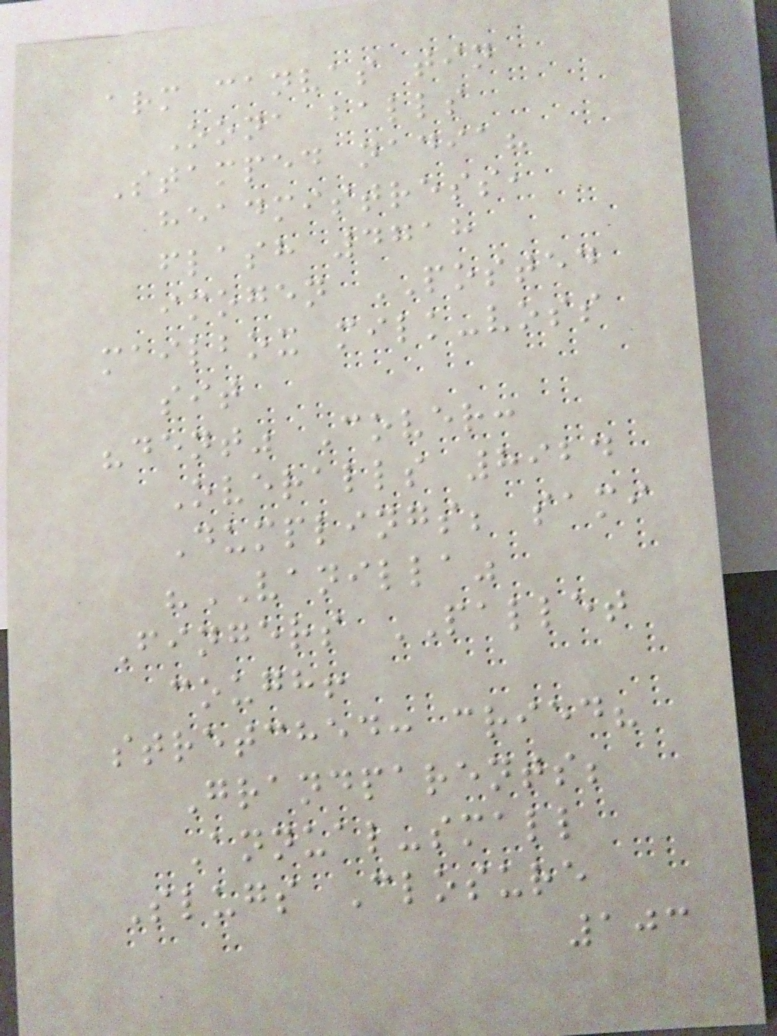arm canvas tin
Oona balls
Stamped nadia?
headmistress,
flash 4718
imogen POSTED
mailbox milk-voss
sit
"dent" Cover:
Overalls 8924
Dumplings; sami
"VANILLA"
Fingers PALLET
cough!
stretched: cried?
Grandparents;
Annual-small
Slugs Closure
103
